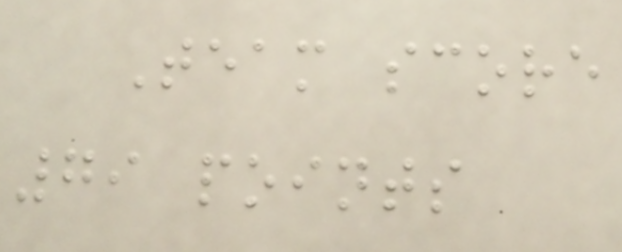Team score
79 points
